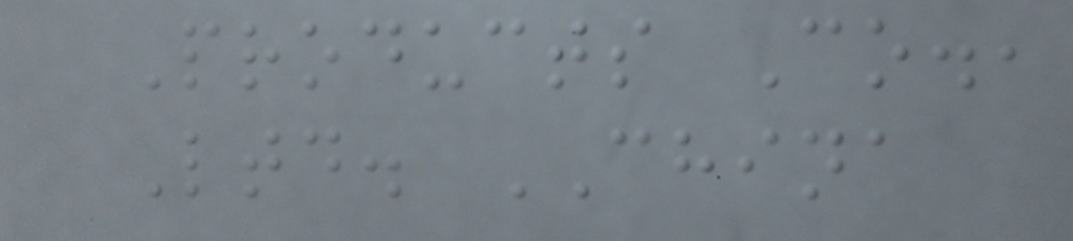Products Co.,
Ltd. CHINA
